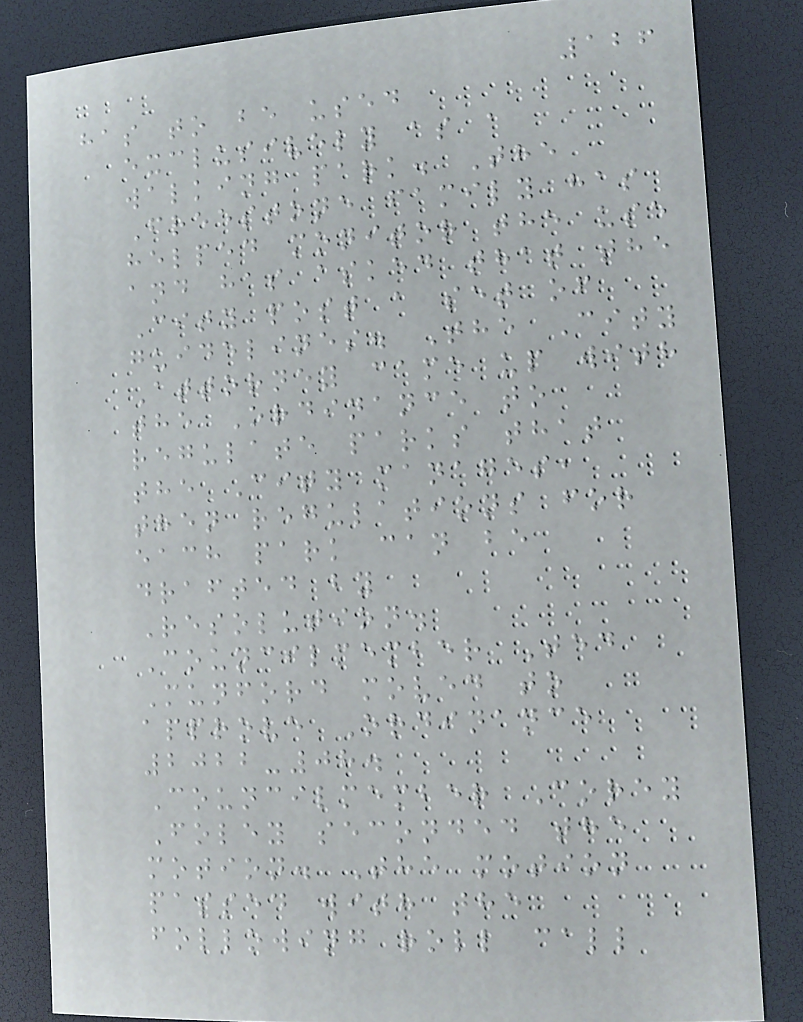126
has to be used
exclusively as a
walking park. The
Freestone family has
helped monitor the use
and has asked that the
City post a set of
guidelines. The City
Attorney came up with
the Ordinance to
regulate parks that
the City manages,
then regulations for
each park can be
drafted by
Resolution.
Councilmember Ted
Munford moved to
approve Ordinance
2022-08.
Councilmember Corey
Foley seconded the
motion. The motion
passed with the
following roll call
